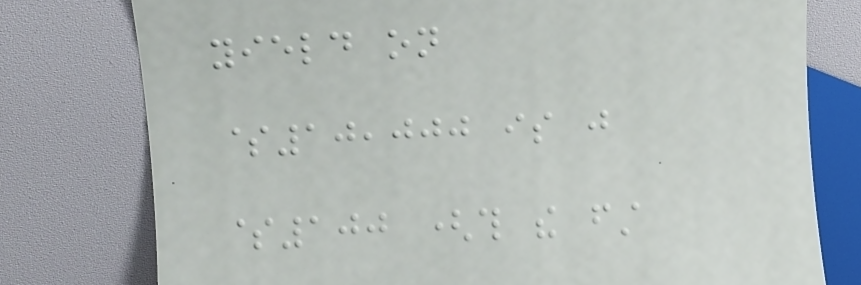yield on
$10,000 is just
$100 (this the first
